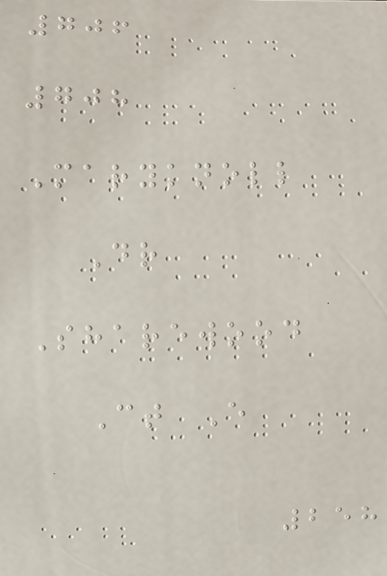706
708
Maryknoll
Dr
Sharewood
Ct E
258
